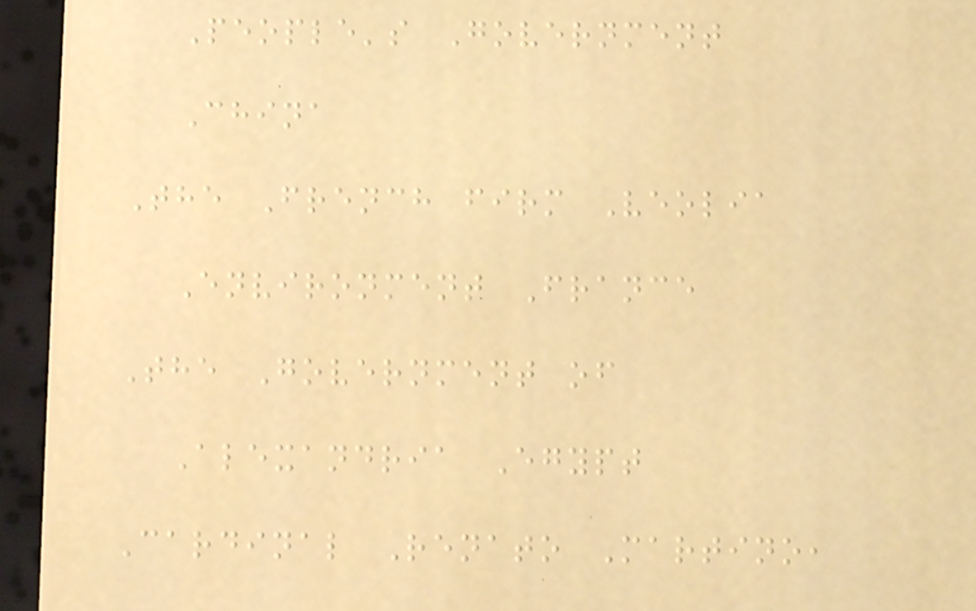People's Government
China
The French firm Veolia
Environment France
The Government of
Alexandria Egypt
Cardinal Renato Martino,
